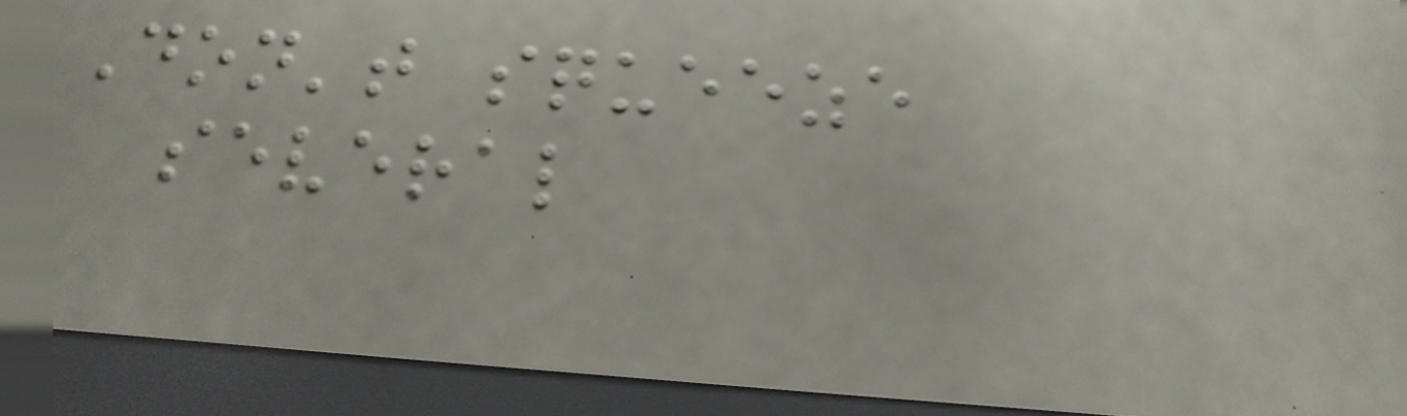Don't squeeze
several
